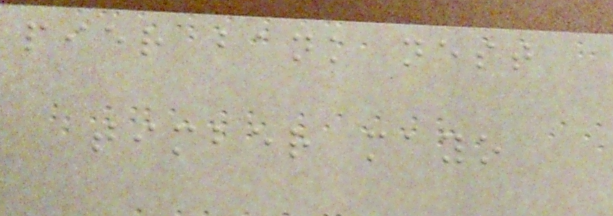pier bank nest
timber mayo
